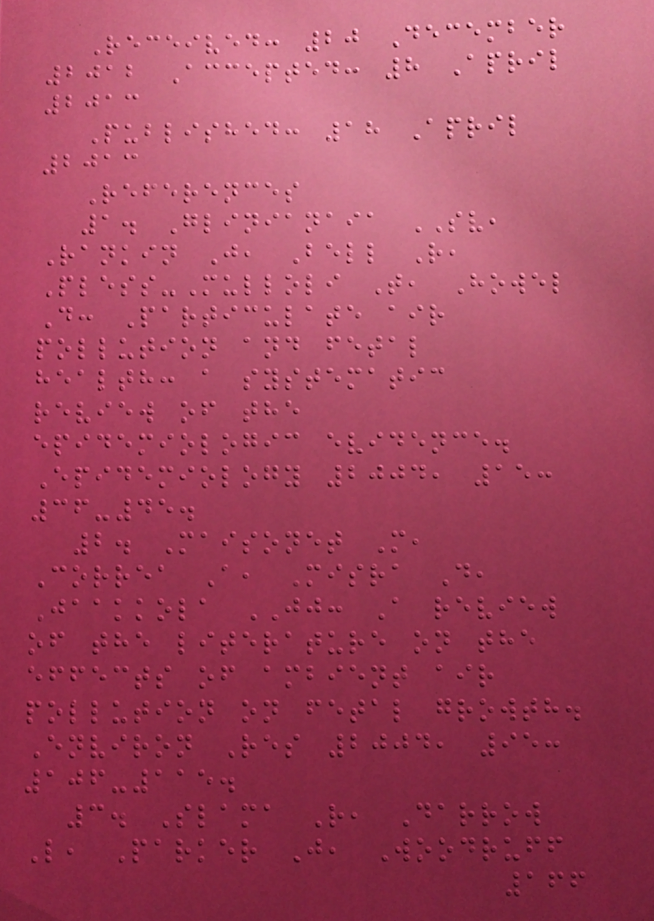Received: 20 December
2012 Accepted: 8 April
2013
Published: 18 April
2013
References
1. Glinianaia SV,
Rankin J, Bell R,
Pless-Mulloli T, Howel
D: Particulate air
pollution and fetal
health: a systematic
review of the
epidemiologic evidence.
Epidemiology 2004, 15:
36-45.
2. Maisonet M,
Correa A, Misra D,
Jaakkola JJ: A review
of the literature on the
effects of ambient air
pollution on fetal growth.
Environ Res 2004, 95:
106-115.
3. Slama R, Darrow
L, Parker J, Woodruff
166
